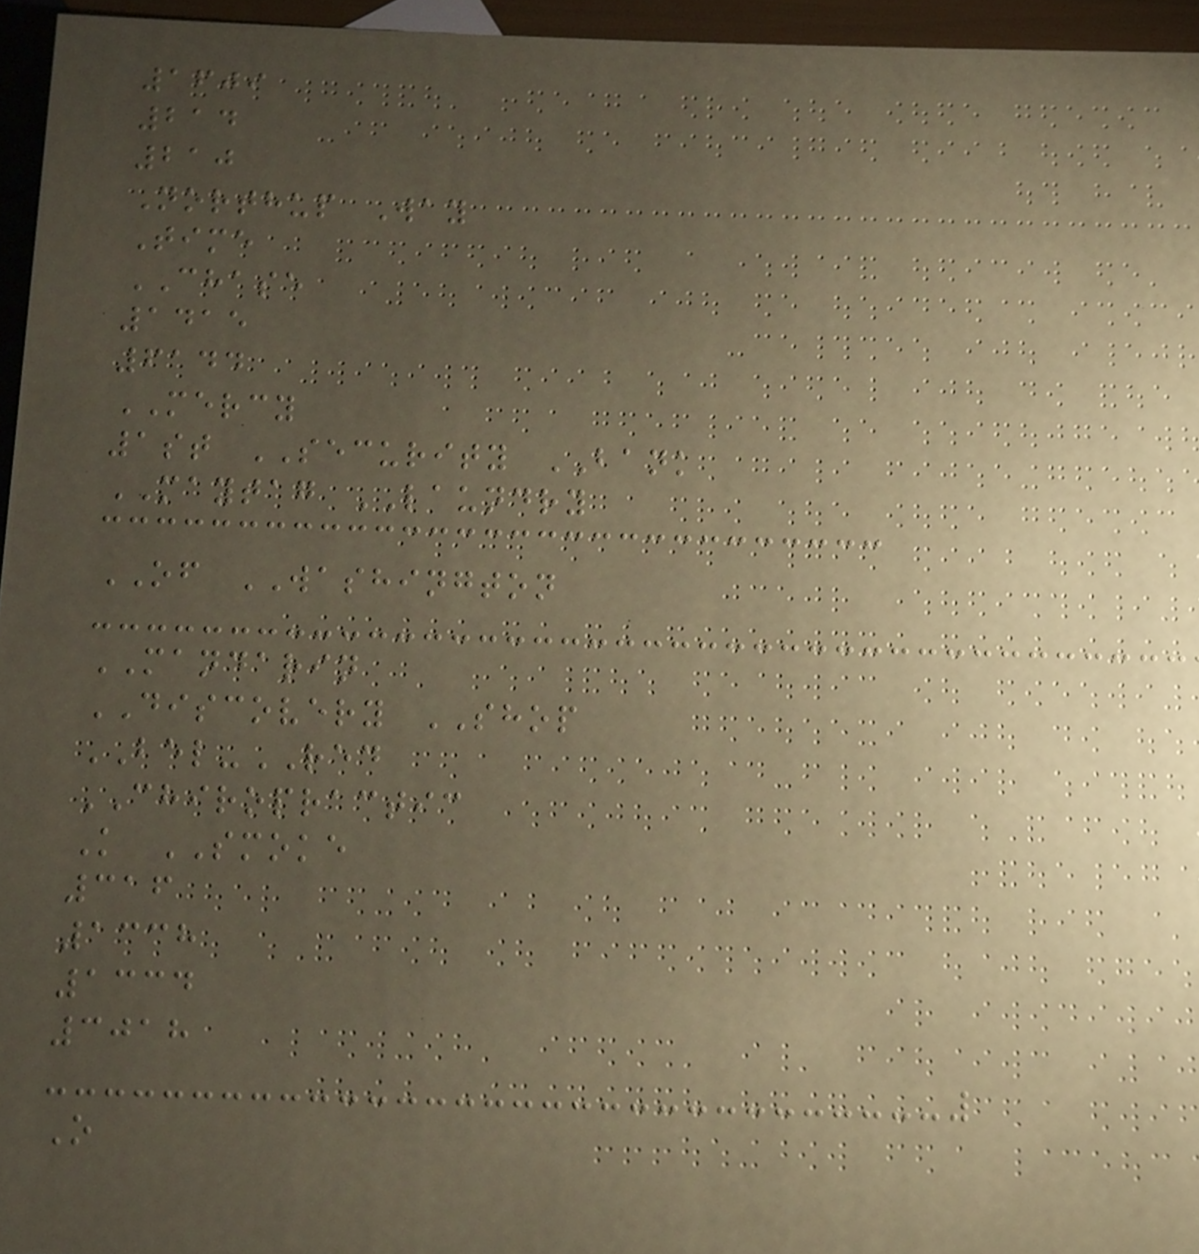1609
214
210
Northup Way
Time
CHASE
1415
6144
MERCY
1st SECURITY BANK
MAYTAG LAUNDRY
OF WASHINGTON
MANDARIN
DISCOVERY SHOP
BEL-RED
CHIROPRACTIC
K SMOKE
316
1338
1334
3018
O
